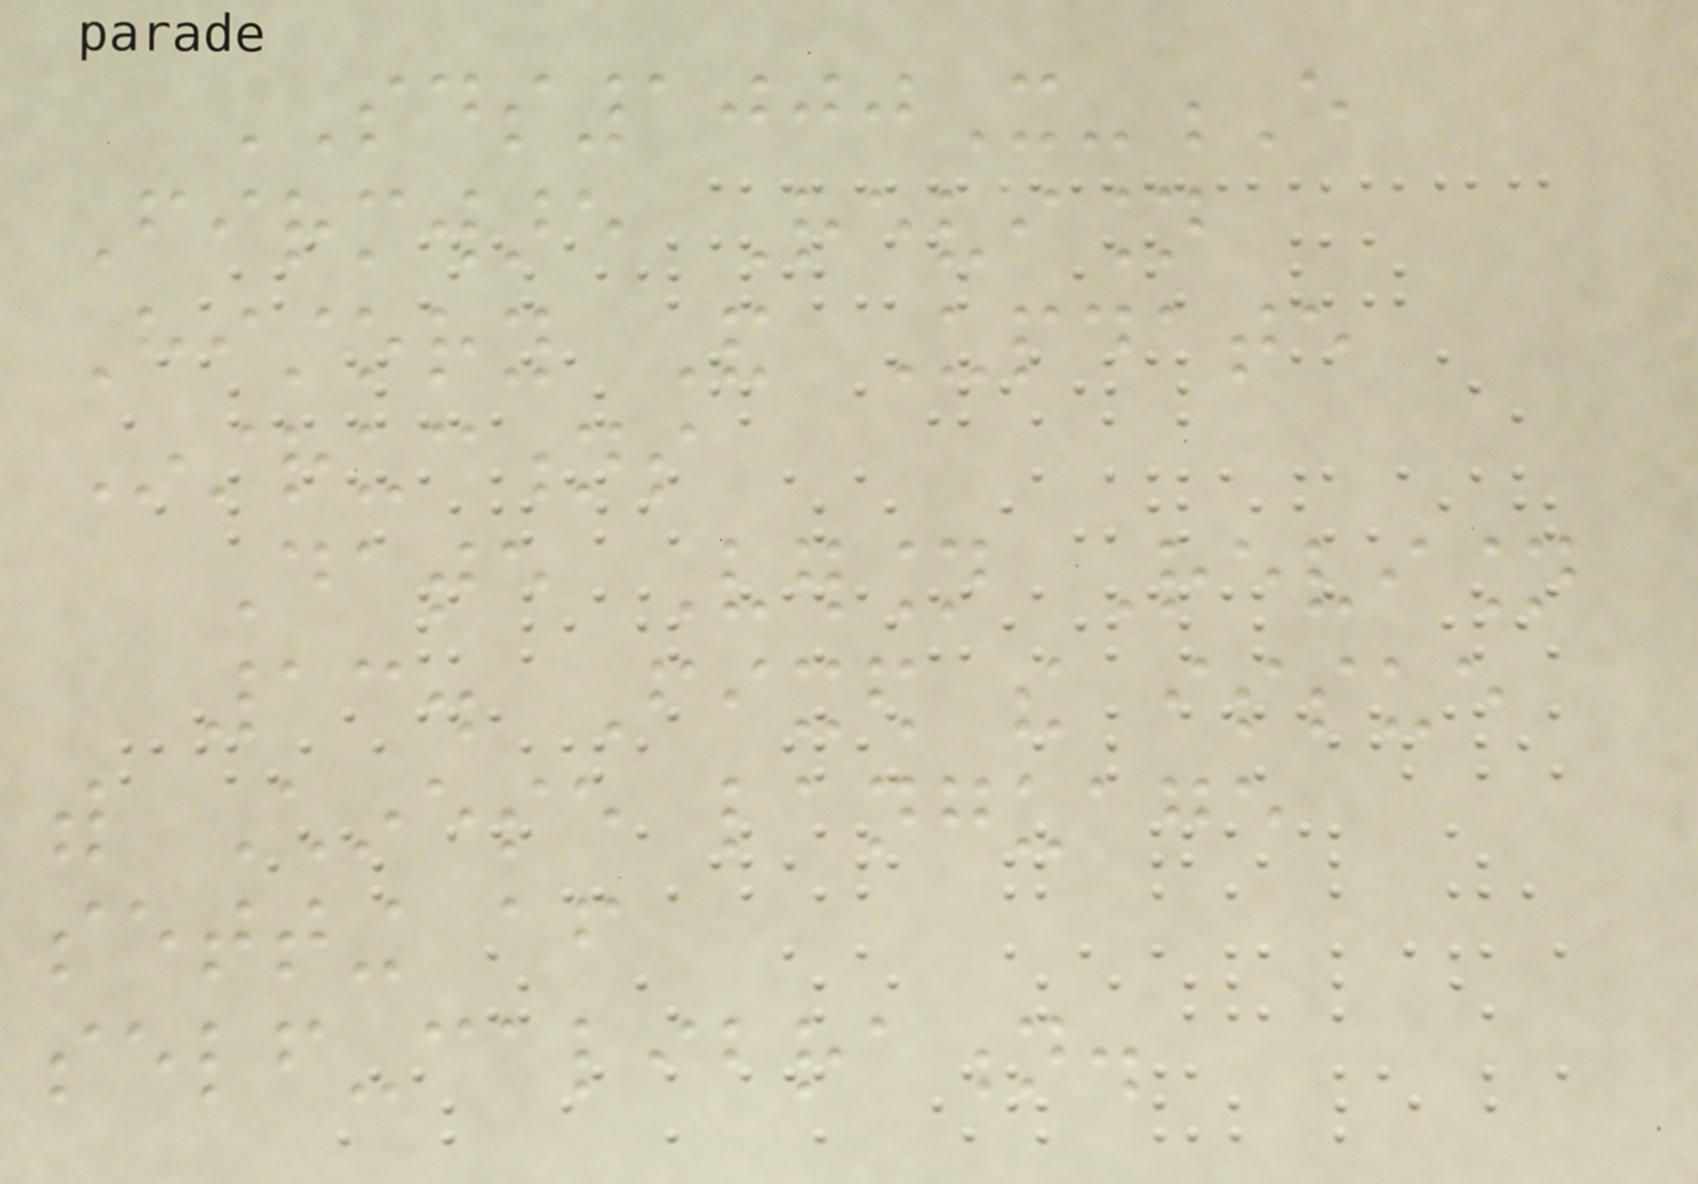SDS1000X-E
Firmware Revision
History And Update
Instructions
Date Version Revision
13. Fixed the issue
with Chinese language
setting after
self-calibration.
